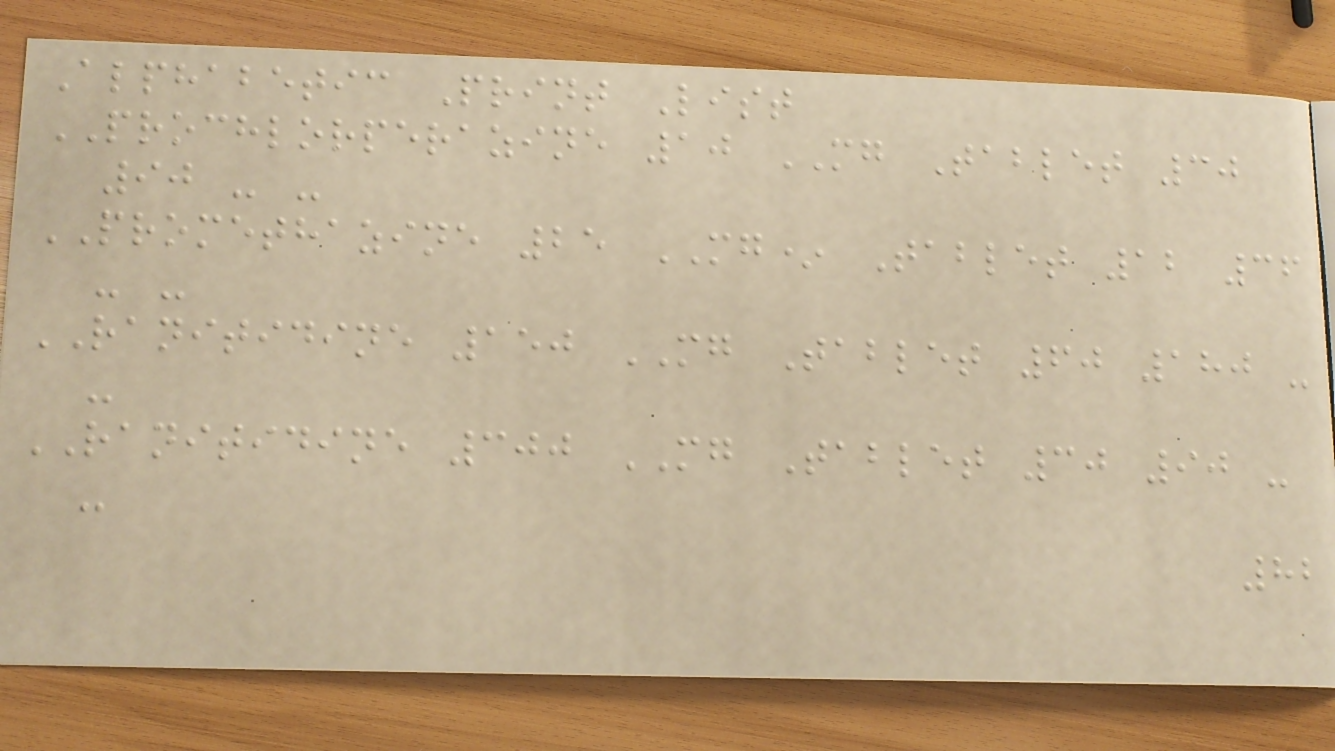Alphabetic Print List
PROCHLORPERAZINE 10 MG Tablet 30
90 - -
PROMETHAZINE 25 MG* Tablet 12 36
- -
RANITIDINE 150 MG Tablet 60 180 -
-
RANITIDINE 300 MG Tablet 30 90 -
-
82
